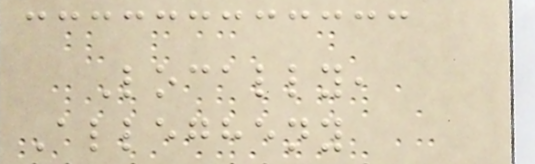Locally,
Allegheny
